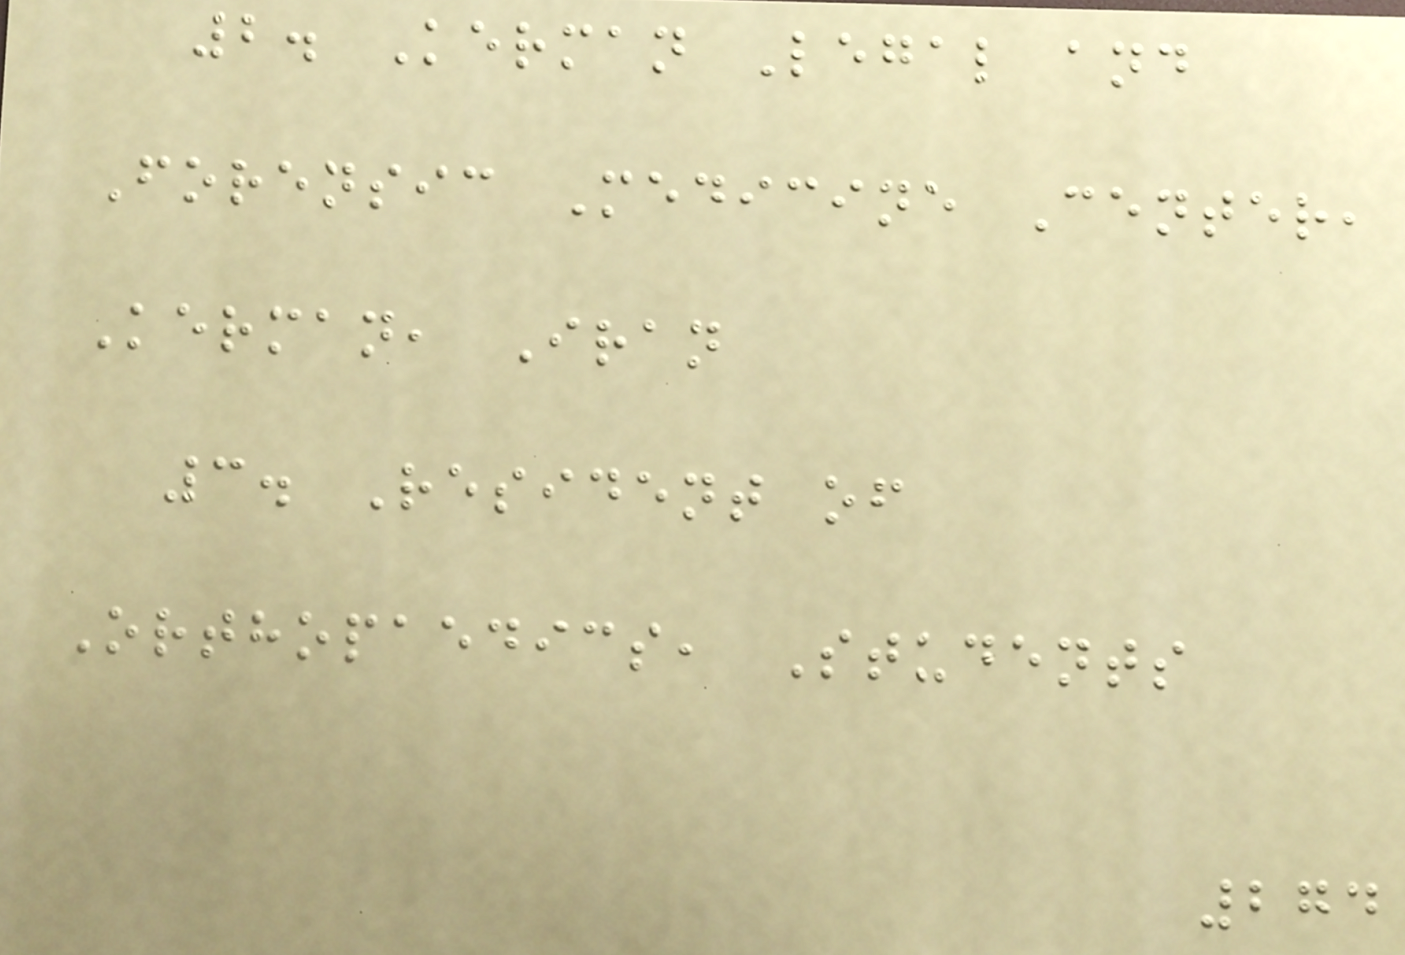2. Kerman Legal and
Forensic Medicine Center,
Kerman, Iran
3. Resident of
Orthopaedics, Students
274
